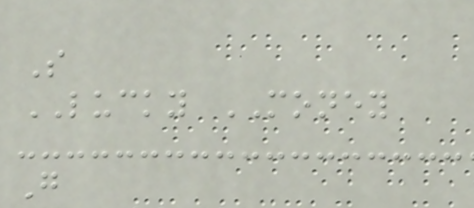S
LUCKY MONEY
G
